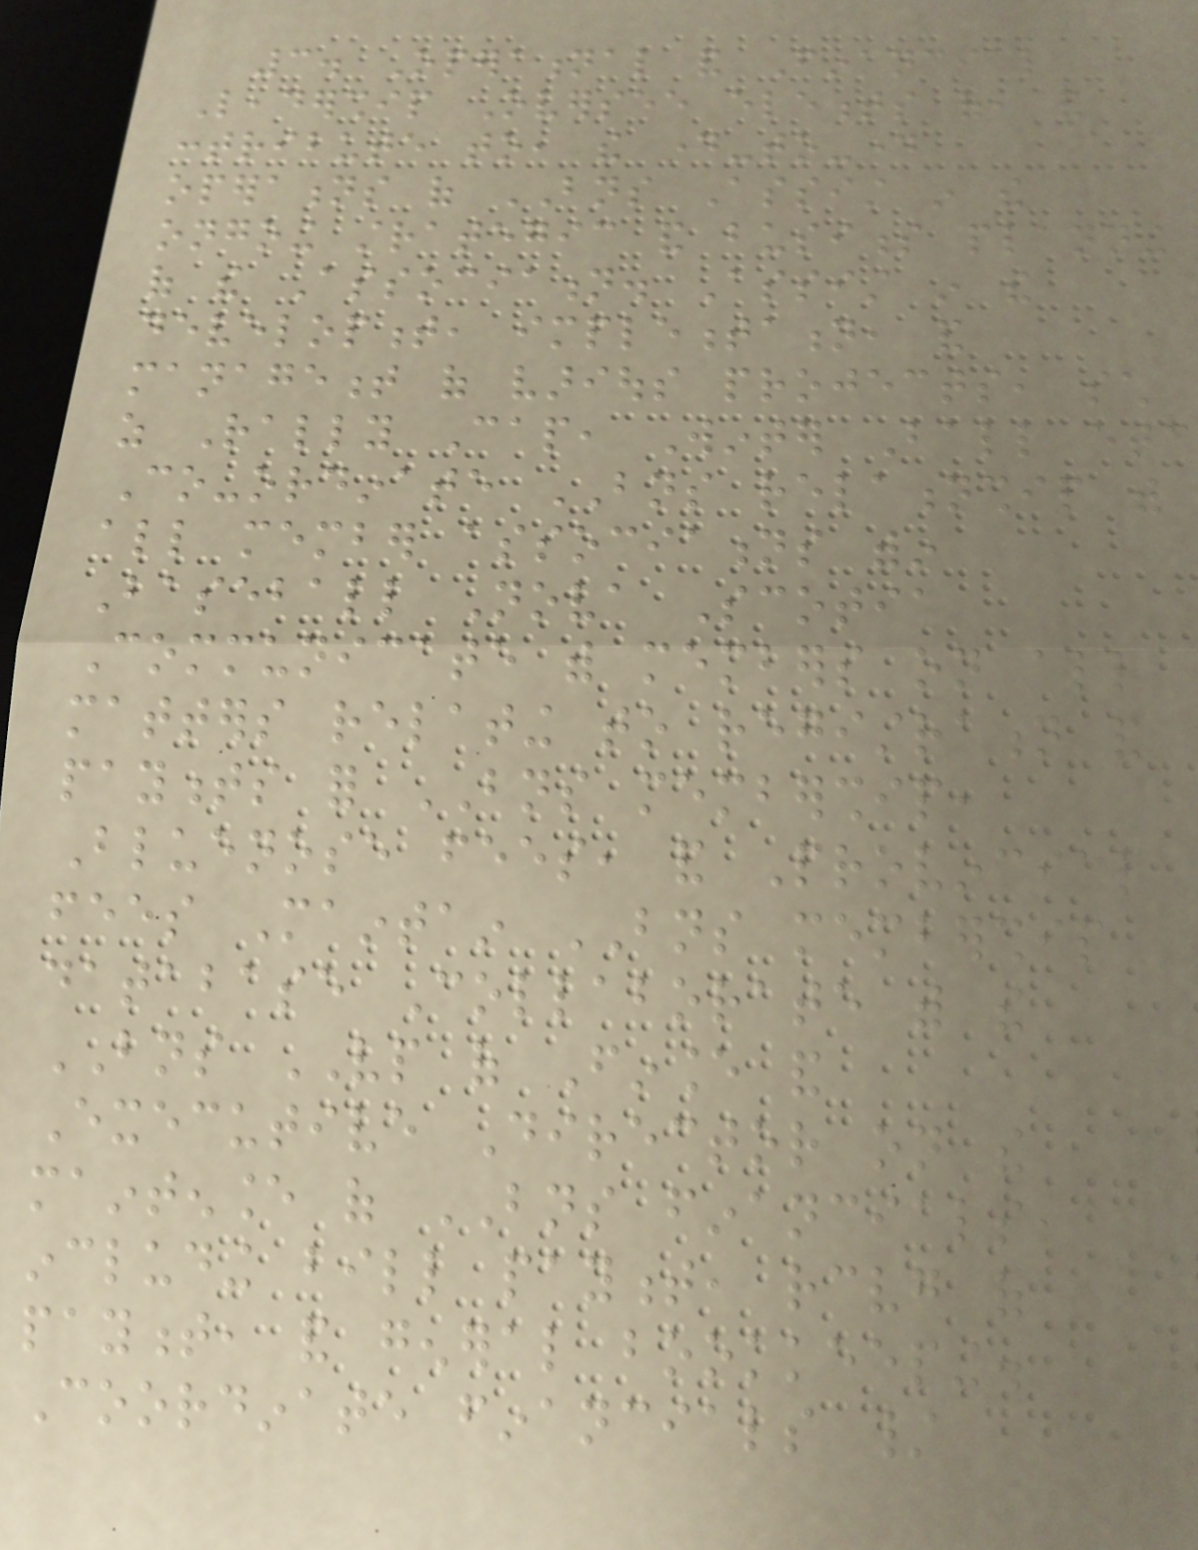3. Operational and Financial
Leadership Oversee elements of, and
contribute to, the day-to-day
operations of BNS Assist in the
ongoing strategic and business planning
of the Association. Assist in the
development, implementation, and
management of various projects, such
as Rally Cap, Winter Ball etc
Co-ordinate BNS relationship with
all member associations within
Baseball Nova Scotia
Communicate with members on all
matters relating to registration and
payments for BNS membership,
Bluenose fees, and Provincial
fees Maintain BNS membership
database Collaborate with the
BNS VP of Finance and
Executive Director on the
maintenance of BNS financials,
including bill payment, receiving of
payment, and general bookkeeping.
Coordinate financials /
